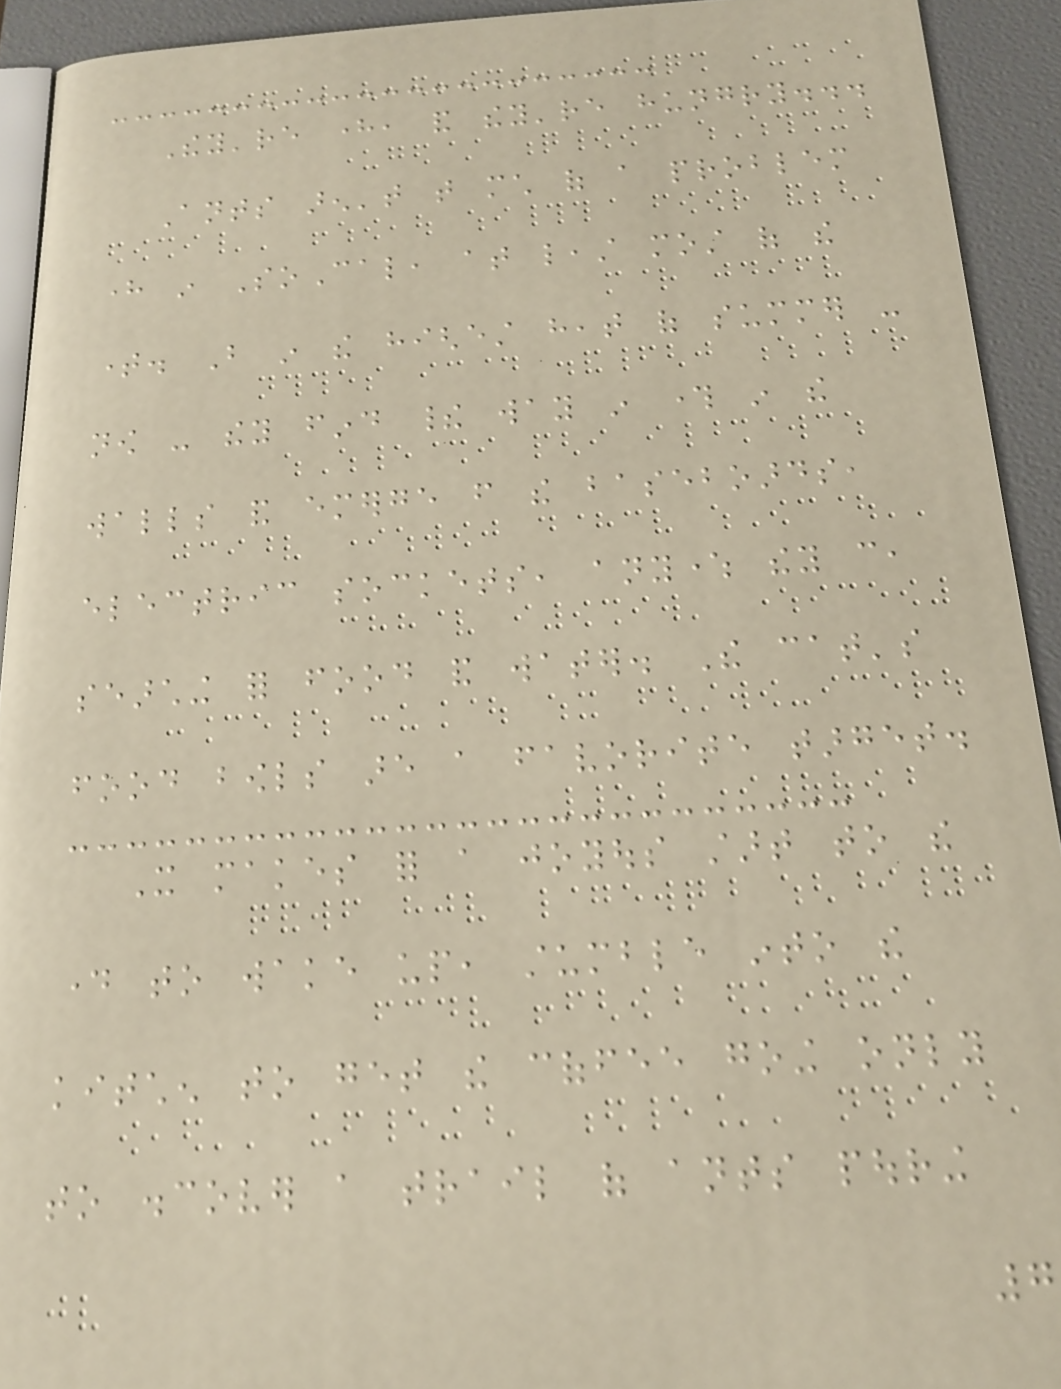They're here, and they're hungry...
Ants aren't that much of a problem
here in SoCal, at least most of the
time. But in the highest heat of summer -
now - they find their way in through in the
walls and emerge from the baseboards,
electric sockets, anywhere they can,
searching for food and water. The cat's
food bowls are a favorite target.
It makes for a joyous start to the
day to wake up, stumble into the
kitchen to get the coffee going only
to discover a trail of ants pouring
7
